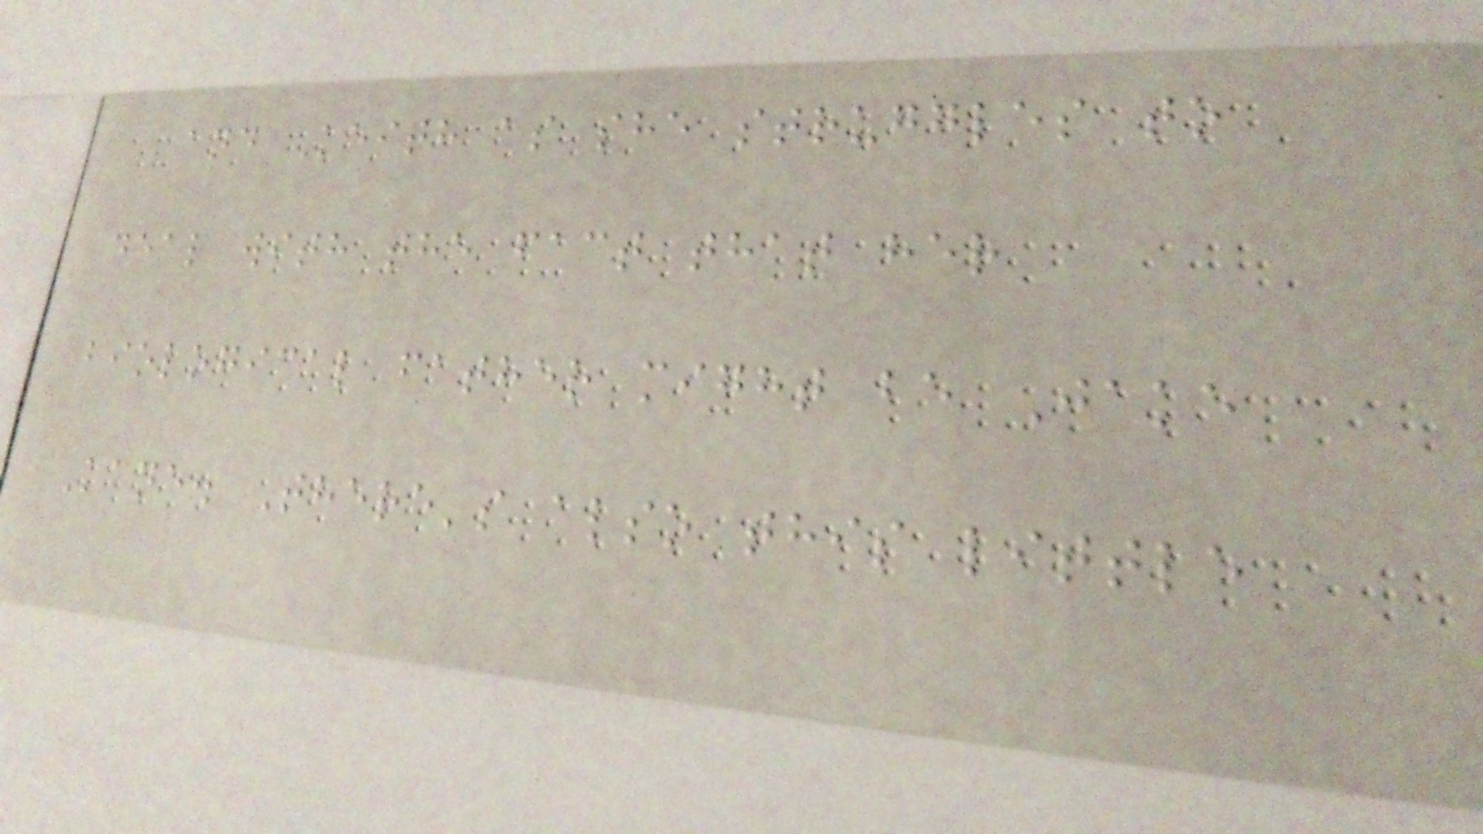and Keith as she struggles to
deal with the fact that her
biological father might be Jake
Kane. There's also this little
